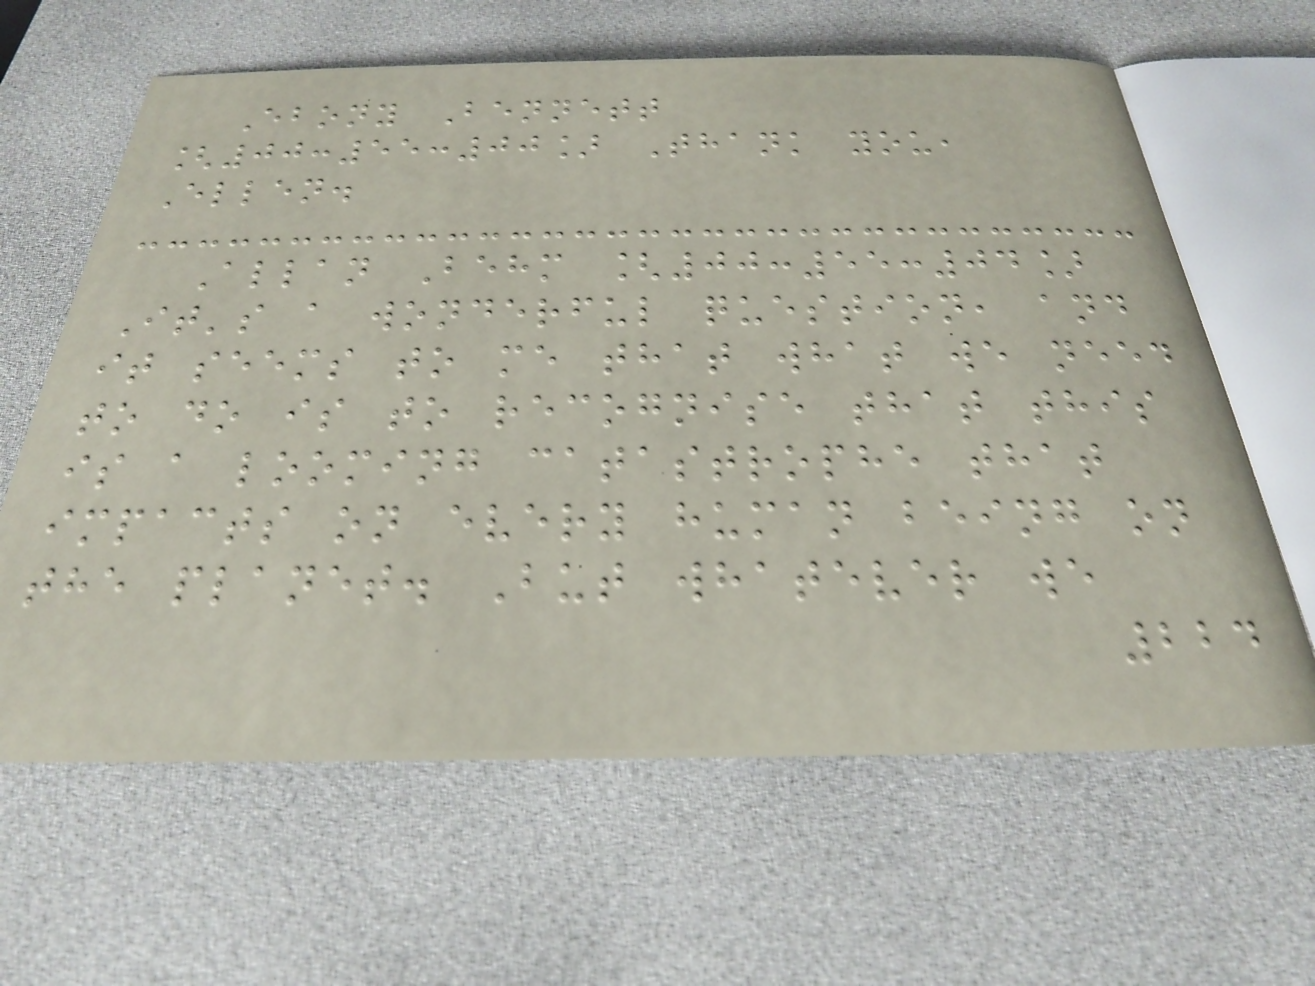Ebony Bennett
[00:55:00] Thank you,
Ellen.
Allan Behm [00:55:04]
It's a wonderful question, and
it seems to me that what we need
to do is to recognise that this
is a looming catastrophe that
impacts on every human being on
the planet. But whatever we
224
